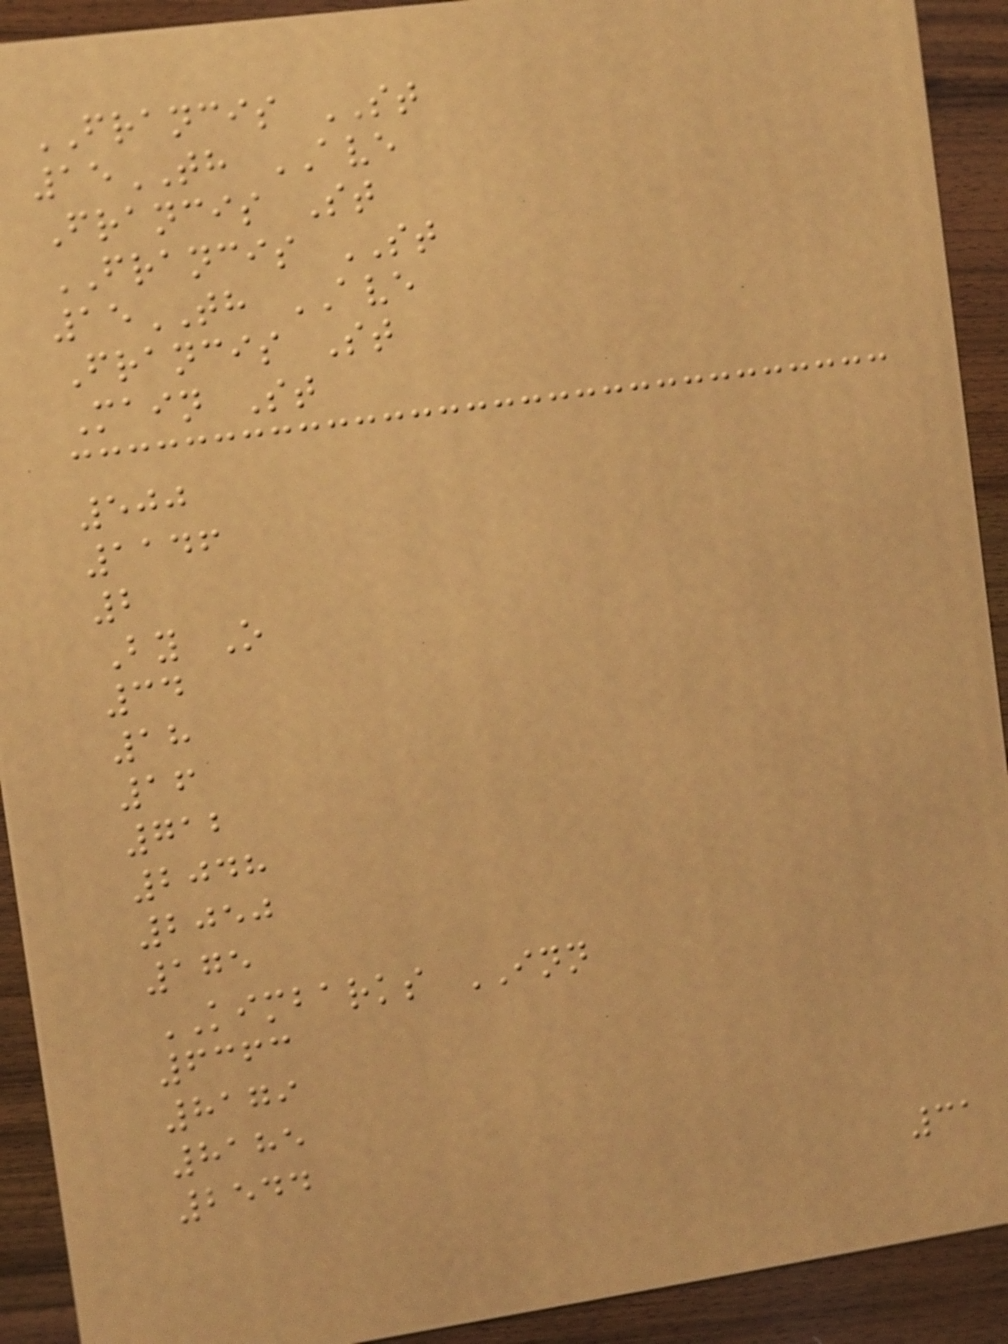FRANCIS ST
15TH AVE
Francis St
FRANCIS ST
15TH AVE
Francis St
Main St
500
1146
2
By O
34
18
16
712
2048
2050
175
KIMBARKS INN
6363
8179
8185
2544
31
